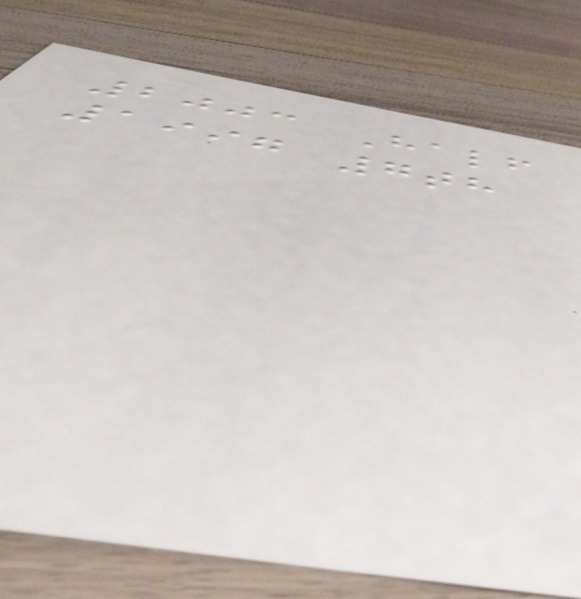2003 Half
1997 7th
